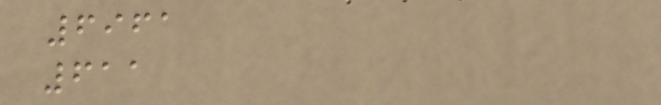6961
611
